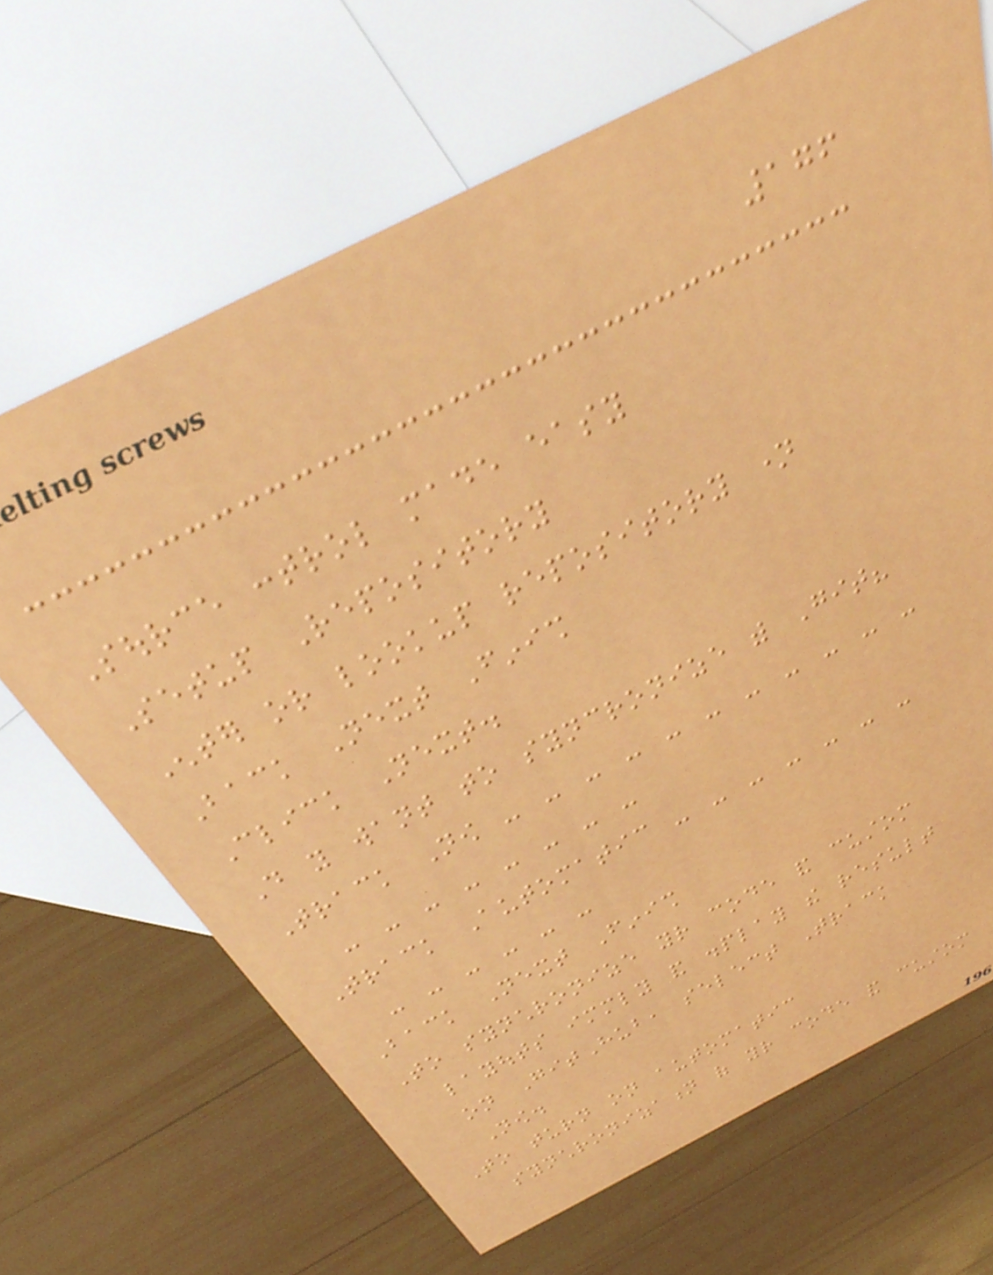176
Source control made easy
Setup Repository
Enter or lookup repository name
Back Next Finish
Click Next.
Do you want to syncronize with Git?
Track Now - - - - - - - - - - -
- - - - - - - -
Track Automatic - - - - - - -
- - - - - -
Back Next Finish
To synchronize your code and custom
layouts immediately and display the result
on GitHub, select Track
Now.
To turn on automatic
synchronization of your code and custom
